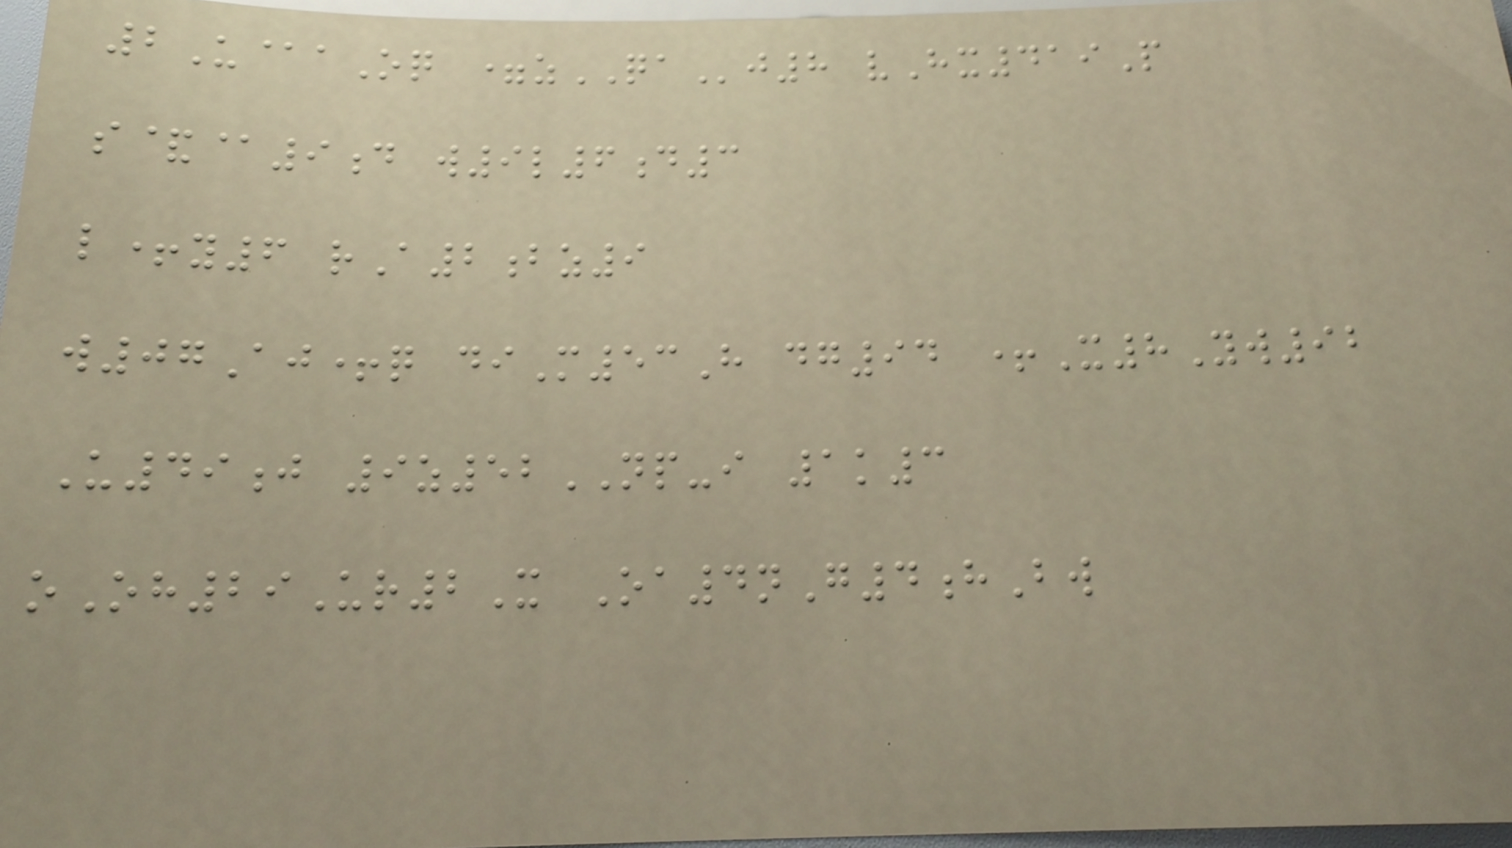2U@aOq =zQAj8 vHx419P
s&@9d w9l6d3
l+y6 rA2bz9
w07Aj+q diM53H dg94 +X8Yw92
U49j 9z52NP-i 1k3
oOh29Ur2X Oa4nG4hBw
